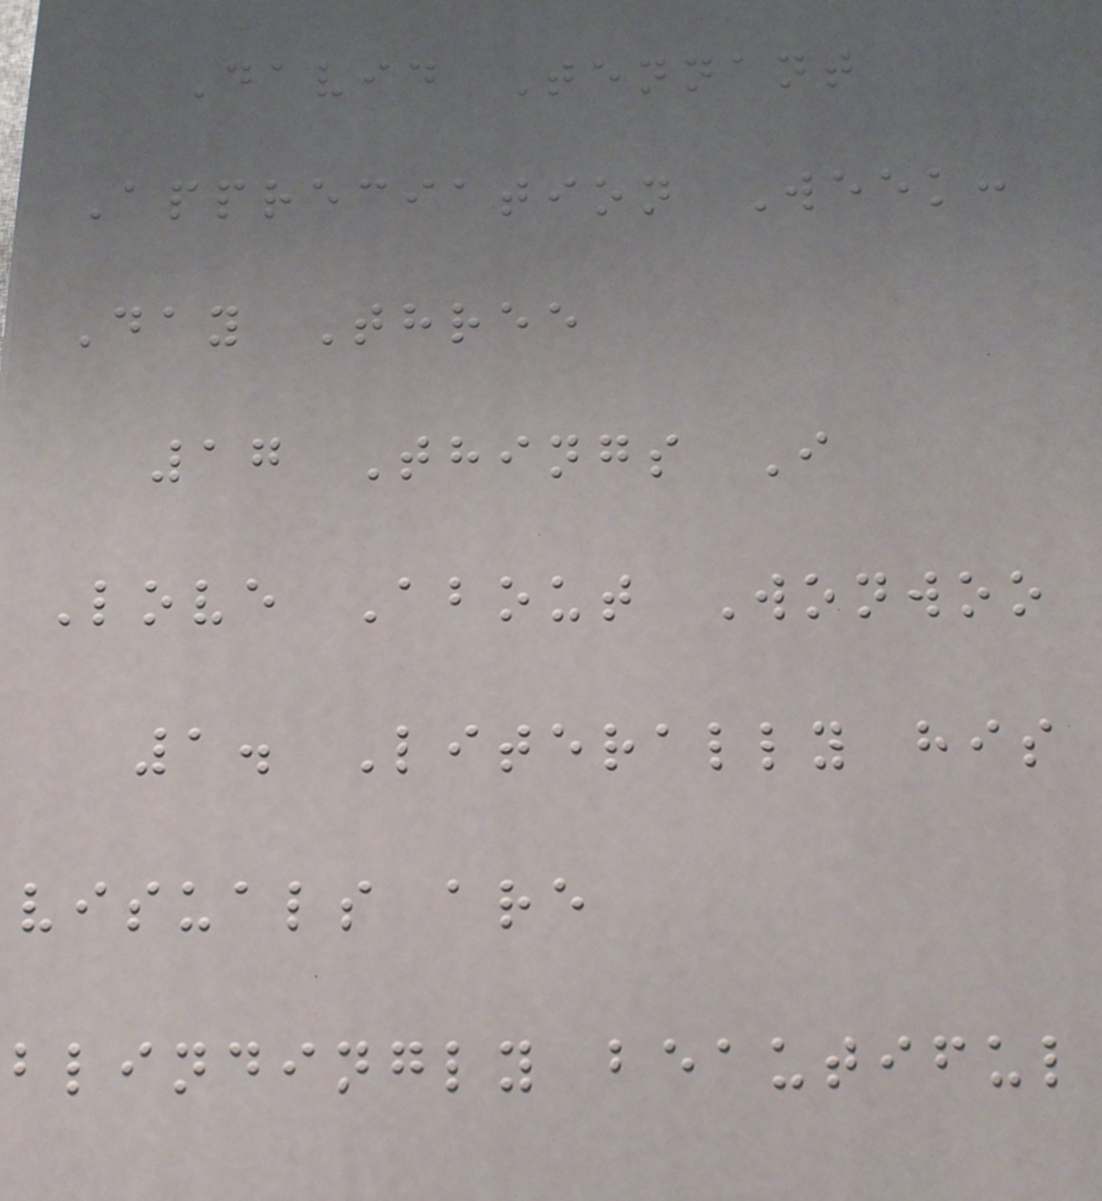David Tennant
Appreciation Week:
Day Three
17 Things I
Love About Wonwoo
1. Literally his
visuals are
blindingly beautiful
